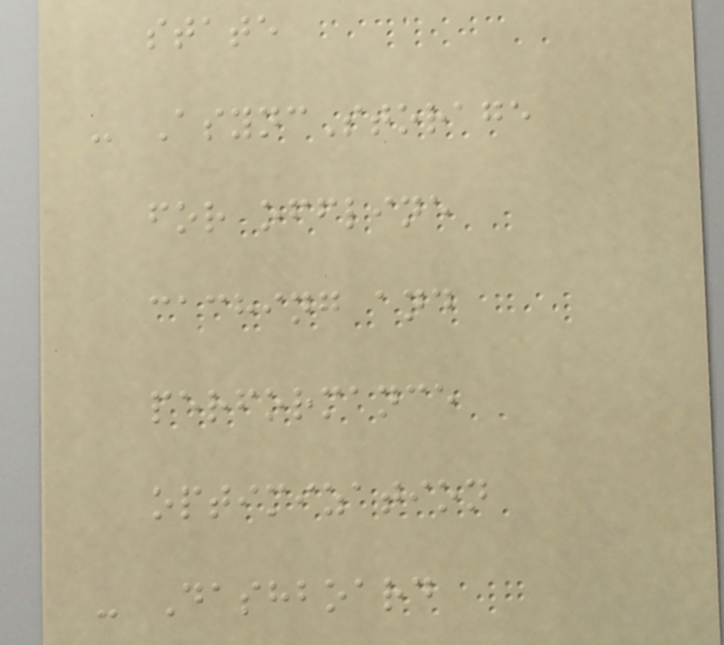state
- AsyncStorage
for offline
caching and
performance
optimization
- Dashboard
